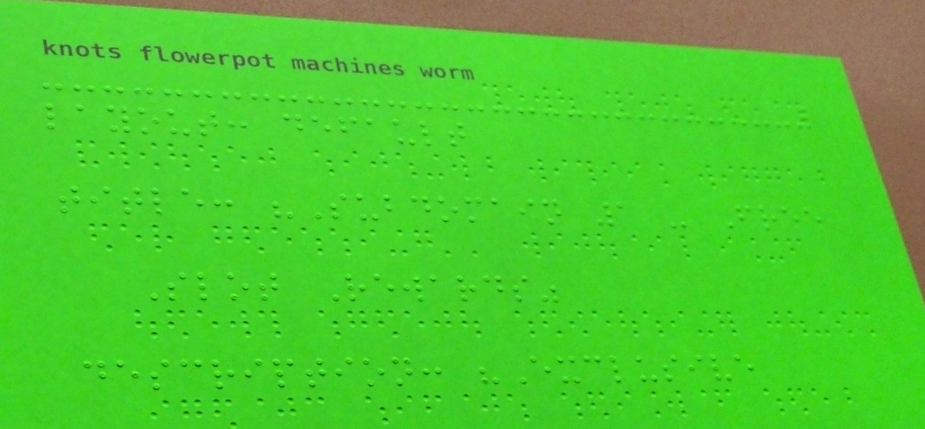layout: default
title: "Subdomain 1 - Free
Slot Rewards"
description: "Exclusive
